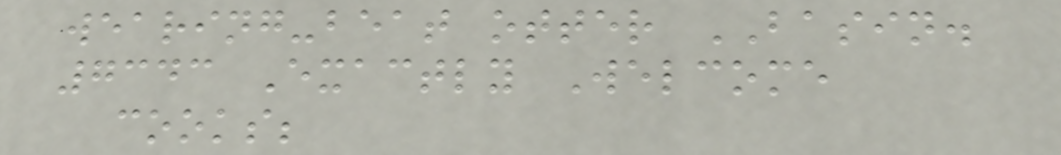wearing-beat otter BASIN.
7343 Exactly Welcome
cooks;
